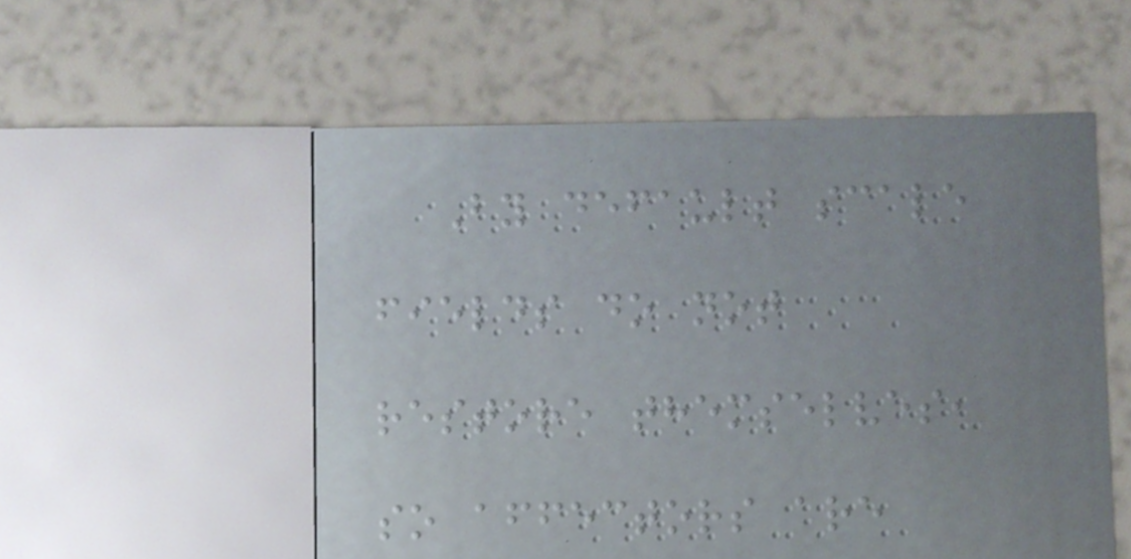By default scale
fields do not
restore themselves,
so affectors are
